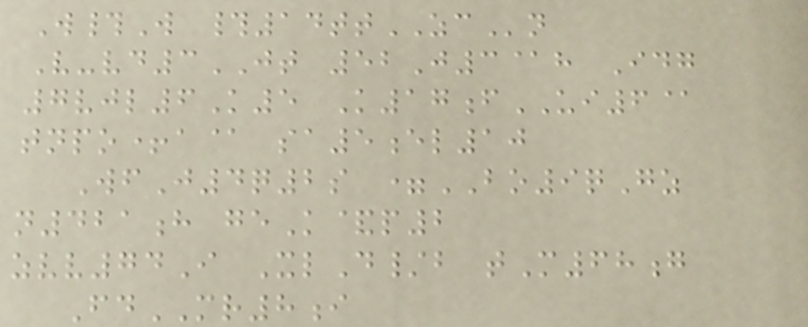W#W #14ttZCn
V-vd3JT 52J3@h Idg
7vjl6K5 K17fUI6@
tnpo+a@ sa5el10
WfJ4q2s =BO9qGz
n421h geK&p2
zvv74I XlD/b tM68g
FdMR8i
